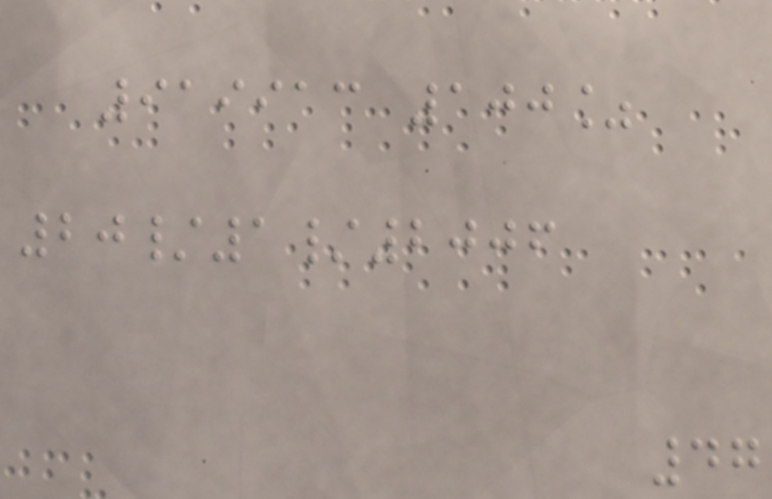919913 100%
20/1/2006
47
